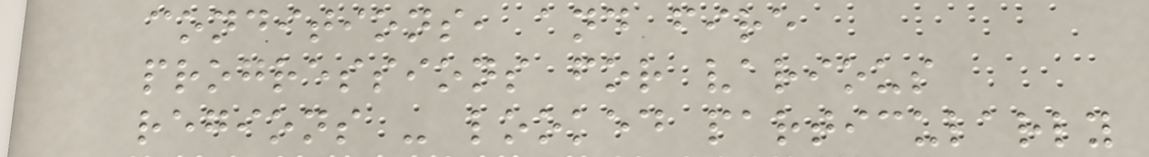conditions, and fire
progressions for various
regions - looked particularly
